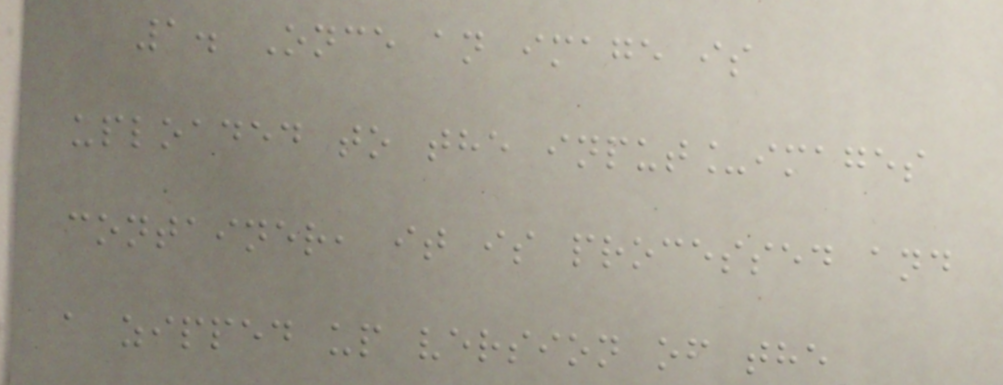1. Once an image is
uploaded to the input_images
container, it is processed and
a zipped up version of the
